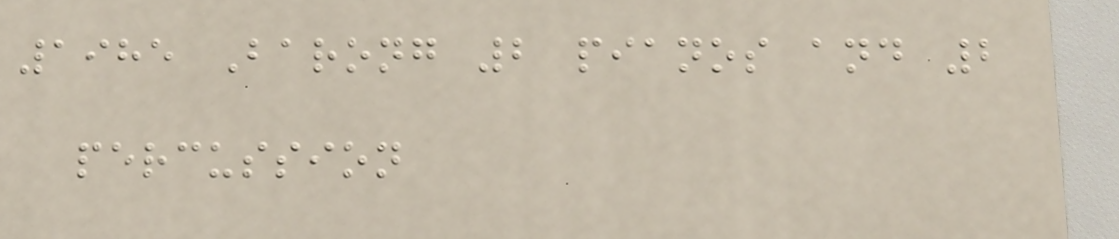1985 Barong 2 pianos and 2
percussion
